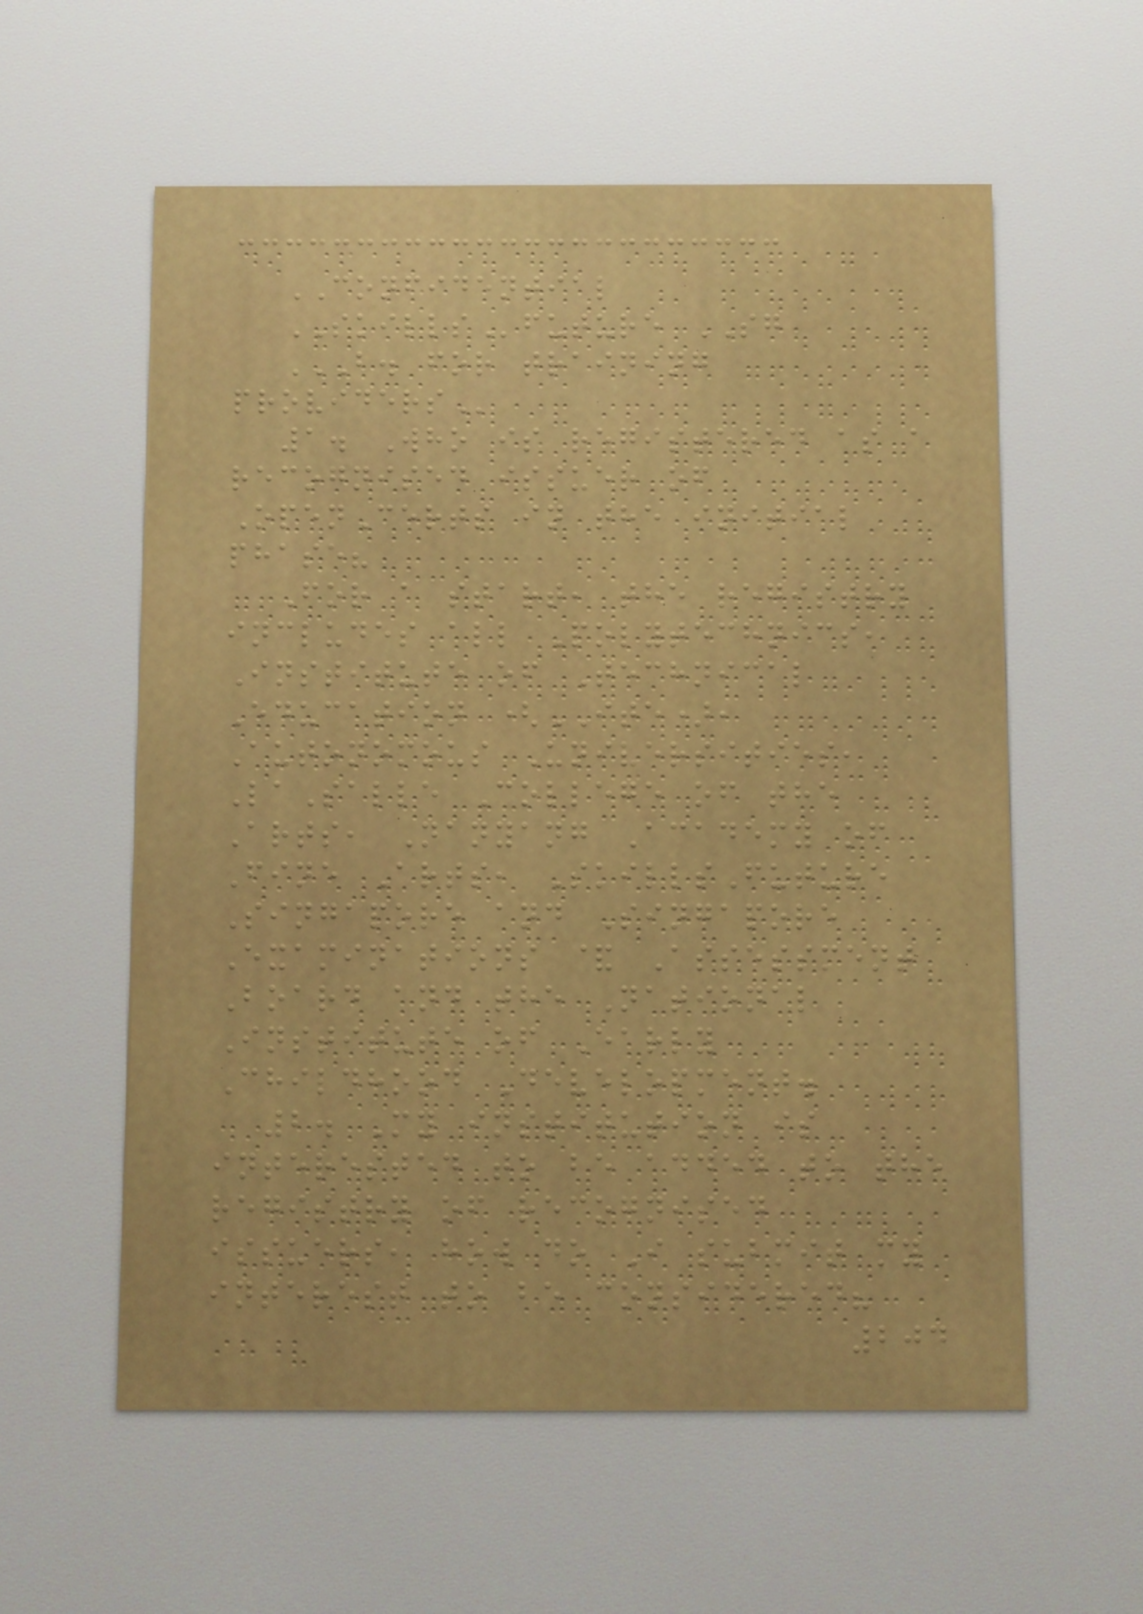CONFIDENTIAL
SKILLSfuture SG
B. FOR TRAINING
PROVIDERS
1. Who is registered as a
recognised issuer of
OpenCerts in the initial
phase?
For a start, the registry
includes all Polytechnics,
Institute of Technical
Education (ITE),
Autonomous Universities,
LaSalle College of the
Arts, Nanyang Academy of
Fine Arts, SkillsFuture
Singapore and Singapore
Examinations & Assessment
Board and the National
Institute of Early
Childhood Development.
2. My institution is
interested to be added to the
registry of recognised
issuers, how do I submit my
interest to be considered?
204
